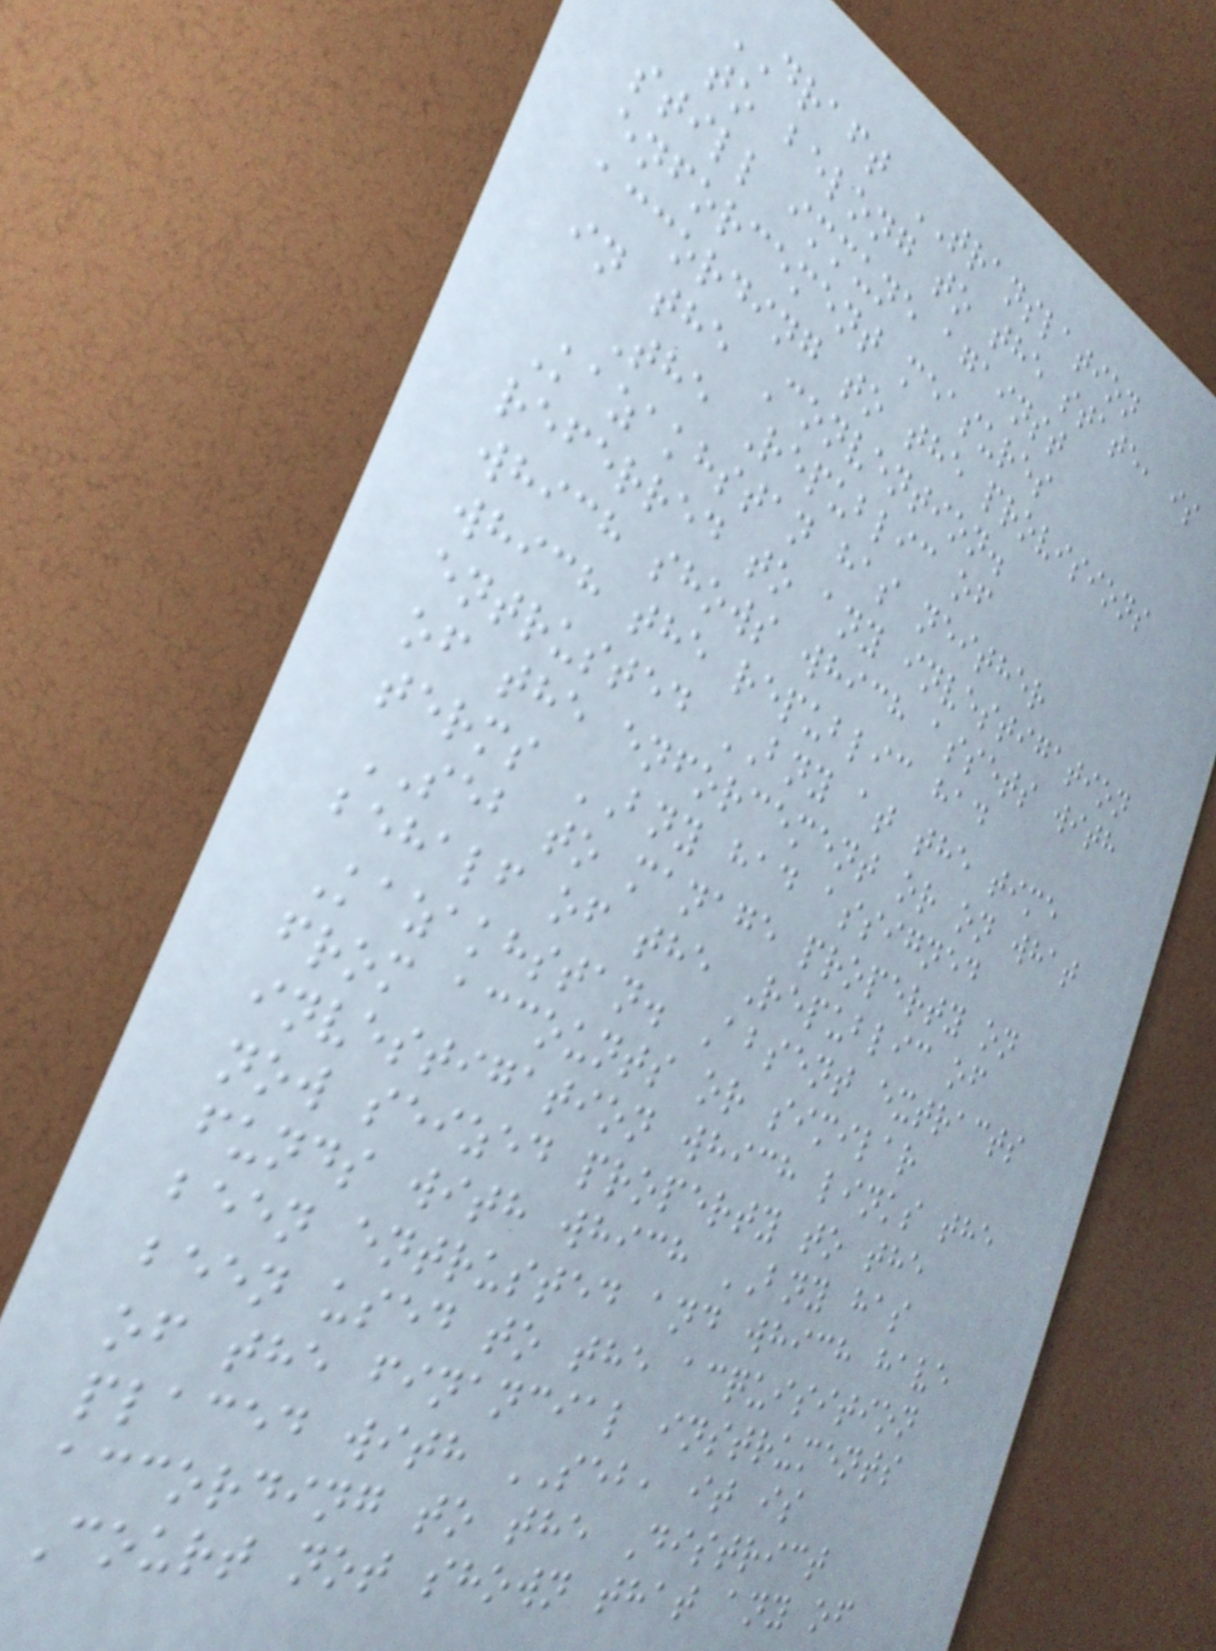DRAFT TRANSLATION
to belong to the state, is
still immune against
enforcement measures
according to the provisions
in the Convention.
The Republic of
Kazakhstan has neither
referred to any investigation
which shows which assets with
which the republic had
entrusted BNY at the time
of the enforcement or on what
terms BNY had assigned
SEB to manage property on
behalf of the Republic of
Kazakhstan. Absent extracts
from accounts or similar
investigation which links the
now seized property to the
funds with which BNY has
been entrusted and which have
been used to the acquisition
of the financial instruments
placed with SEB, it is
according to the District
Court not shown that any of
